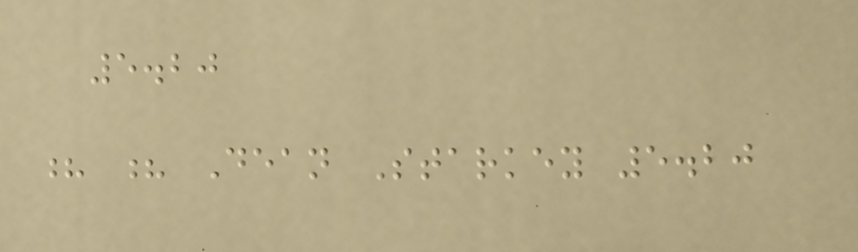5.20
? ? Dean Starkey 5.20
